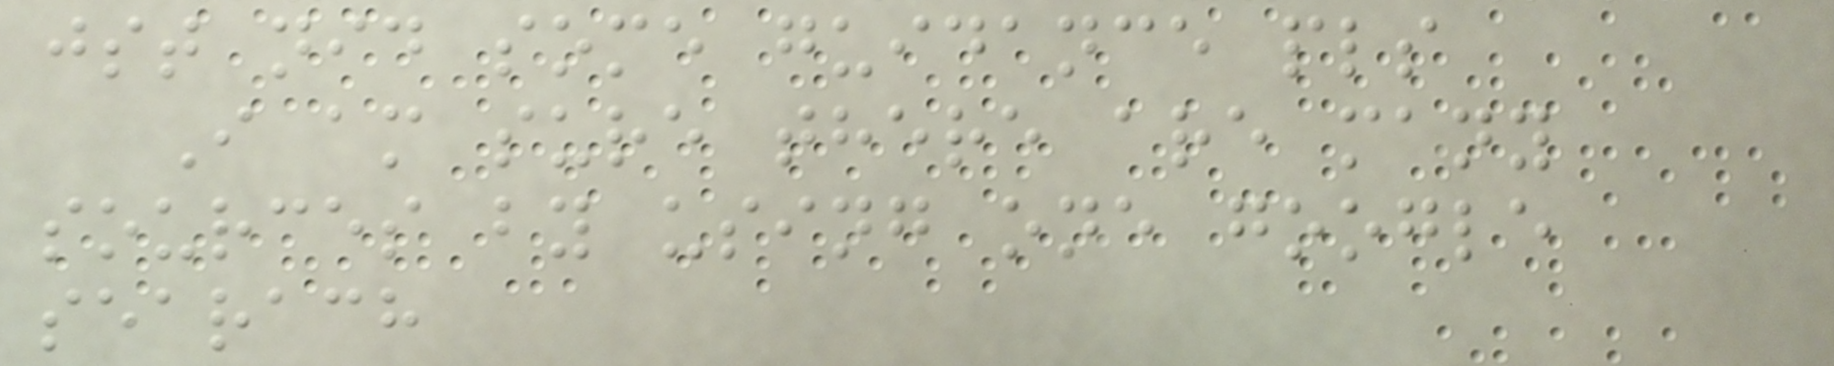jst nid some guidance pls
I am sure there are many
sources by using one google
searach
